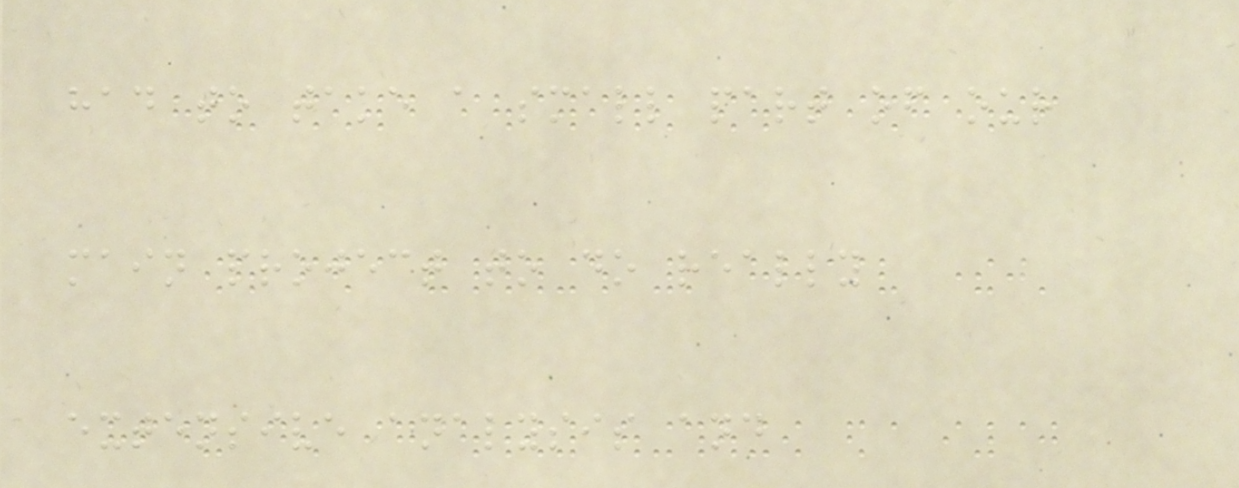had to take a small part of our
main project to do really
extensive analysis and
